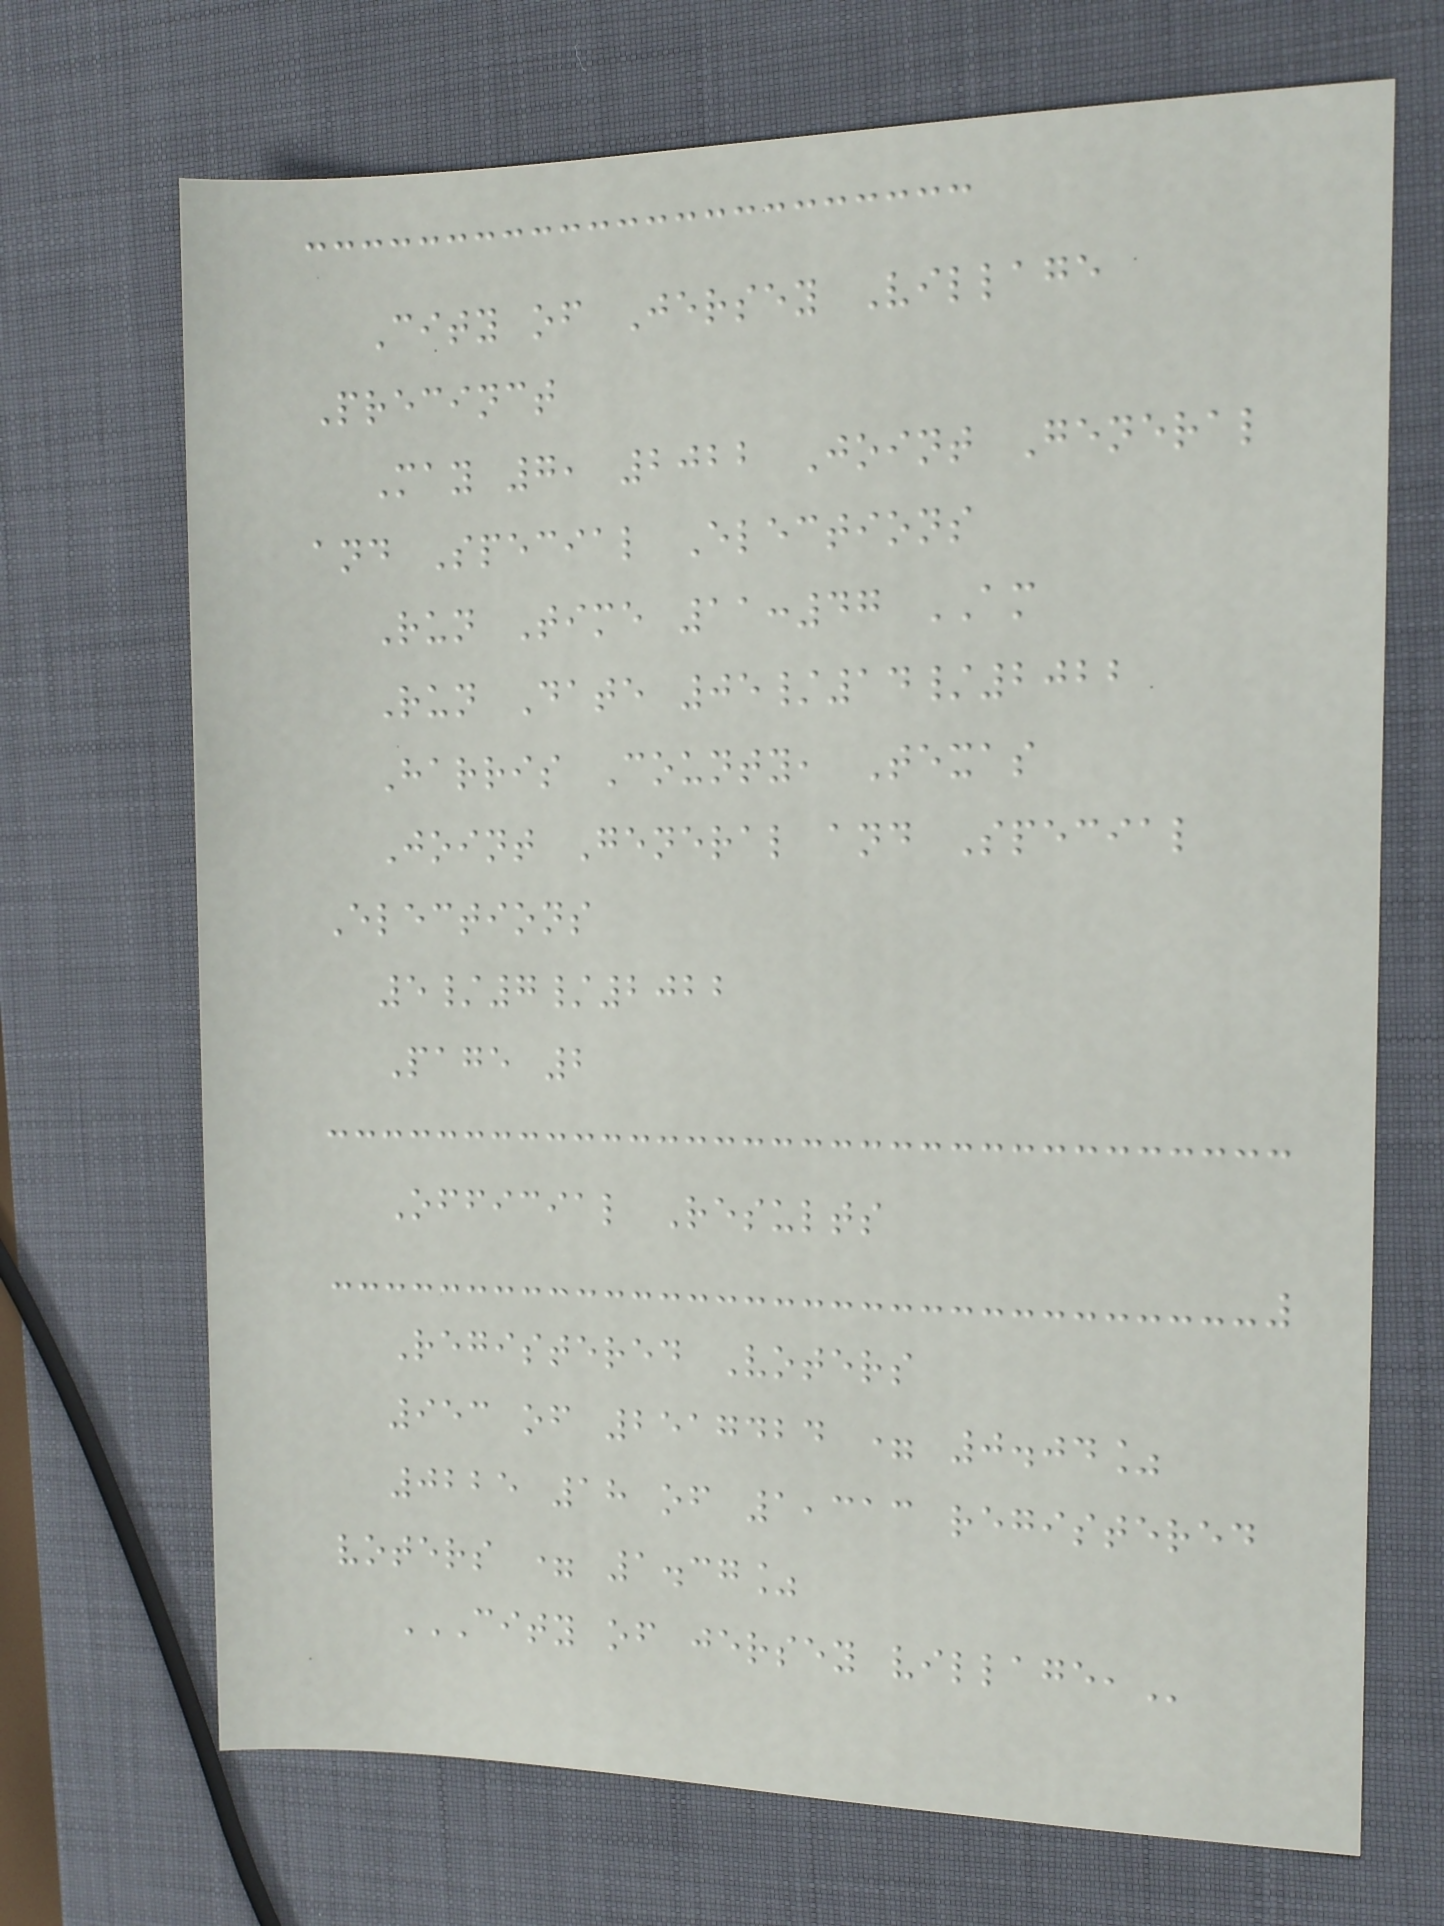City of Jersey Village
Precinct
May 7, 2022 Joint General
and Special Elections
Run Time 11:47 AM
Run Date 05/14/2022
Harris County, Texas
Joint General and Special
Elections
5/7/2022
Page 2
Official Results
Registered Voters
953 of 2517424 = 0.04%
0225 18 of 1,313 registered
voters = 1.37%
CITY OF JERSEY VILLAGE,
